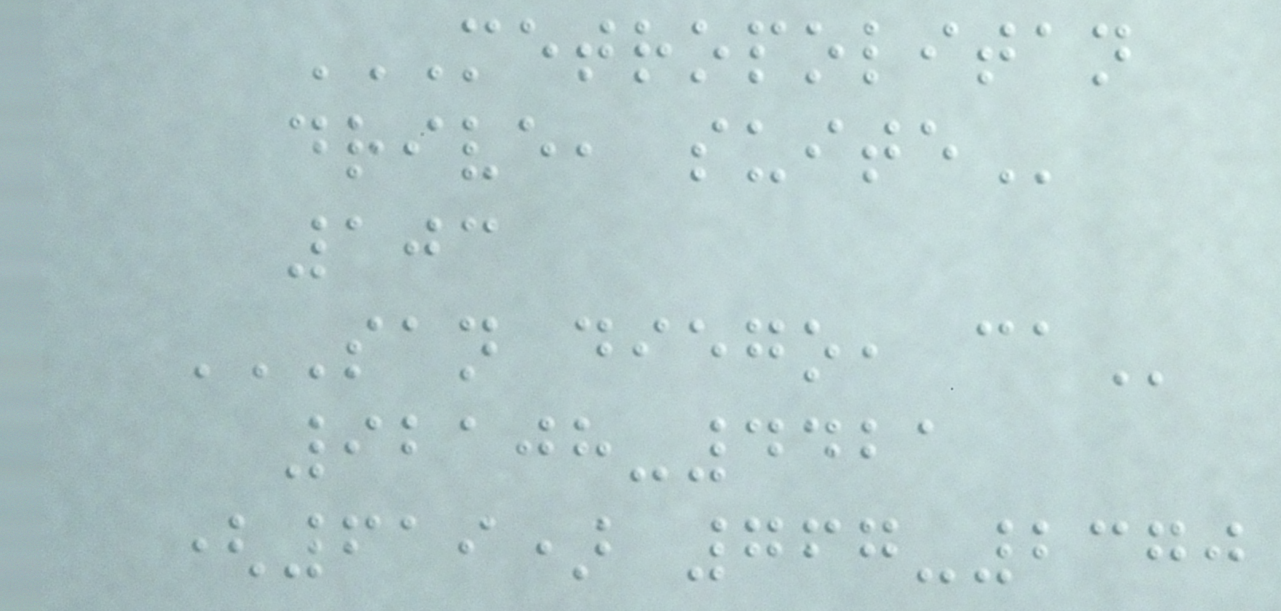METROPOLITAN
DRIVE, SUITE
103
SAN DIEGO, CA
92108-4421
(619) 767-2370
